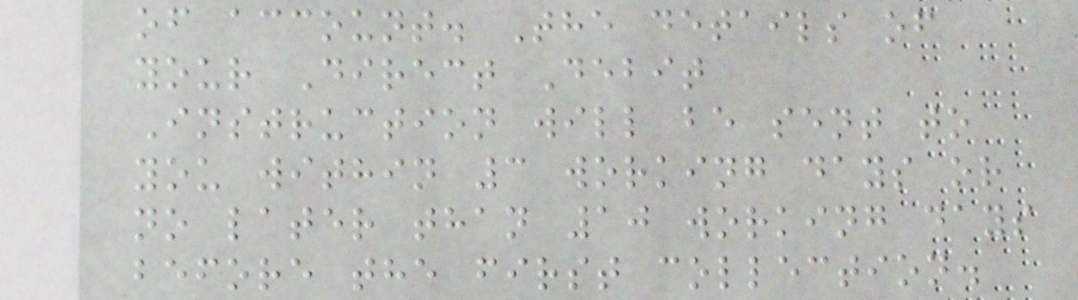of account. The details of
your Direct Debit
Instruction will be sent to
you within 3 working days or
no later than 10 working days
before the first collection.
